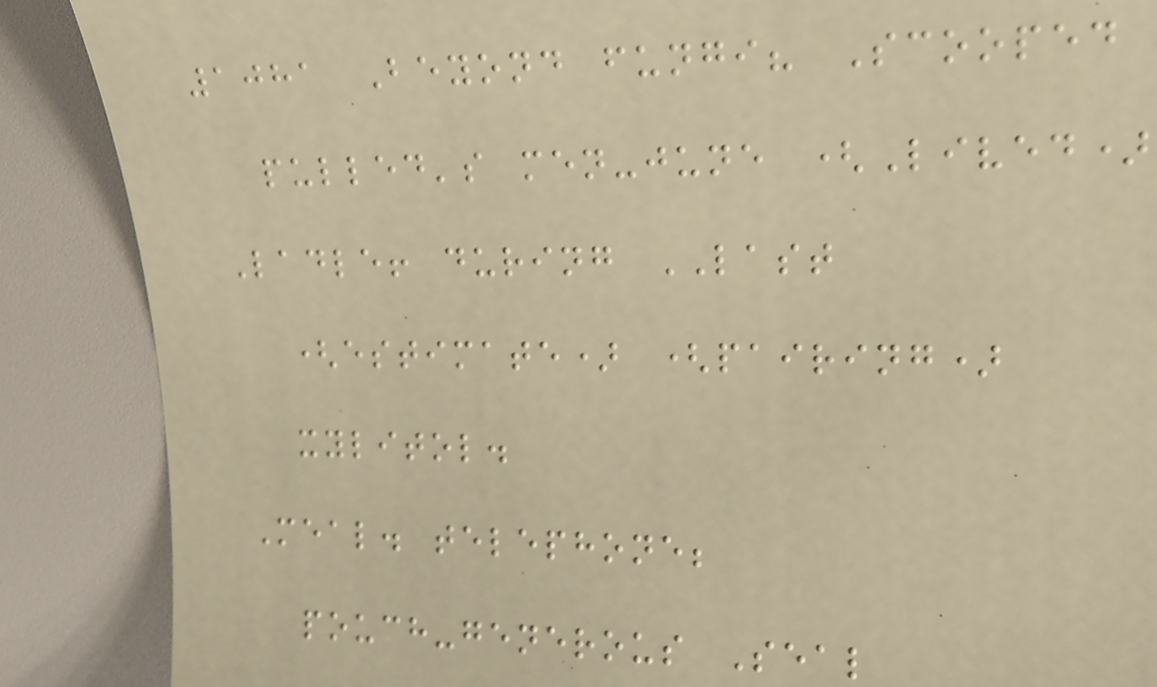1081 Beyond fungi? Scooped
pulled's men-june (Lived)
Ladle! during LAST
(estimate) (pairing)
xylitol.
Meal. telephone;
pouch-generous Seal
